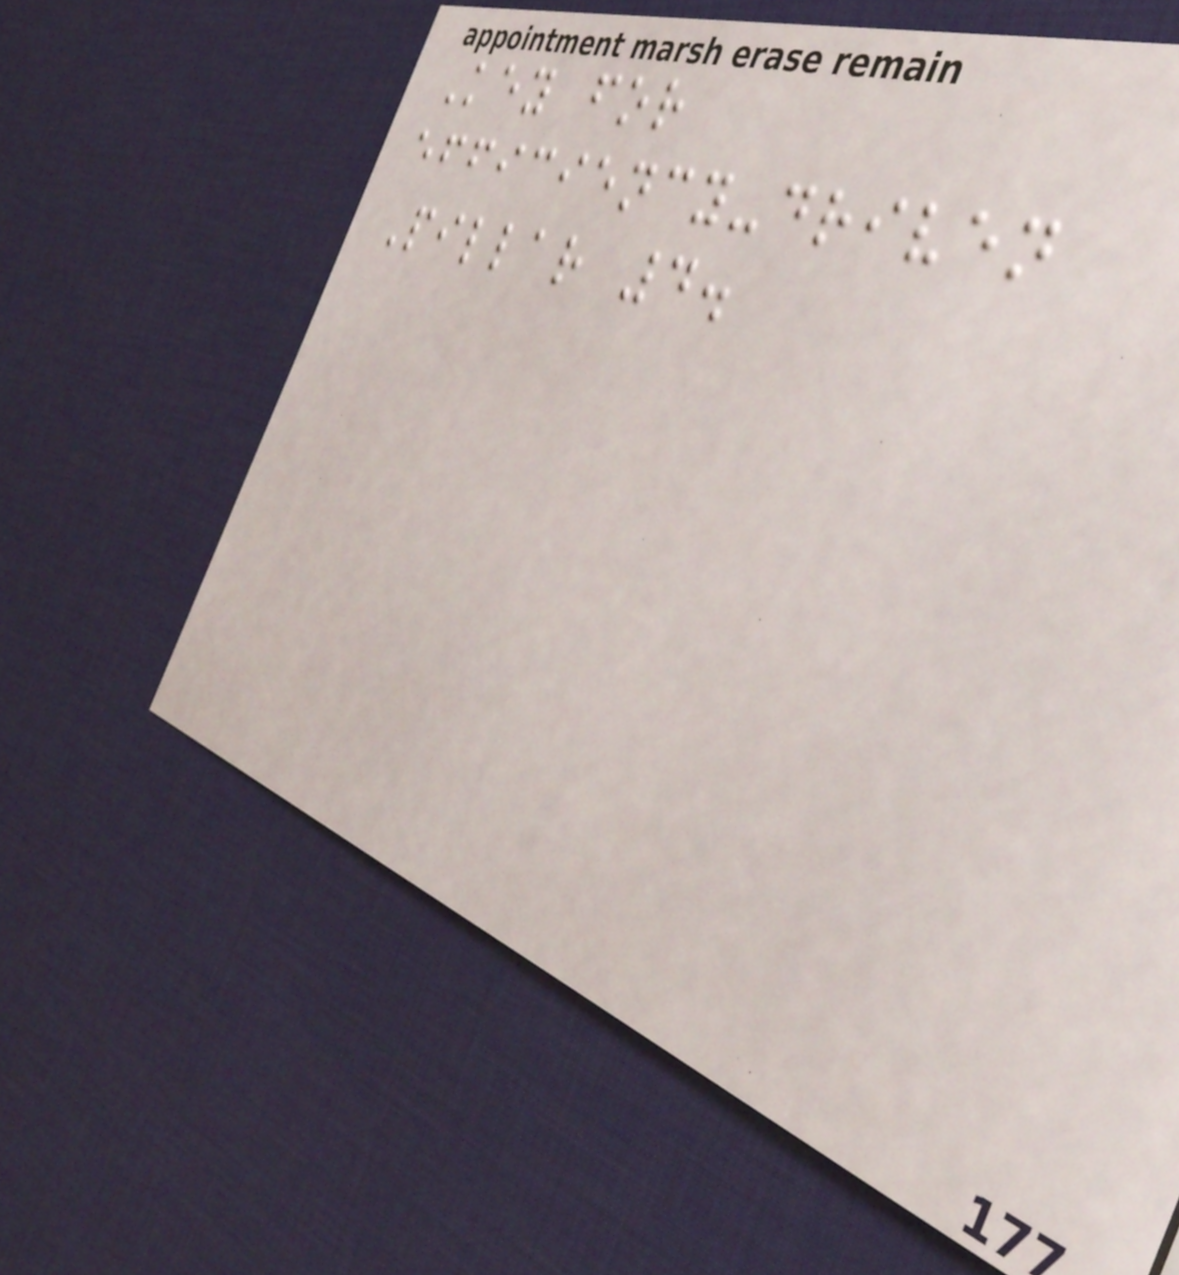Key for
efficiency-driven
Pillar 4.
